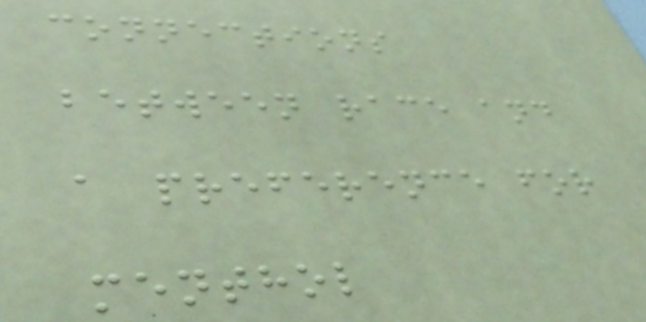connections
between race and
a preference for
menthol
